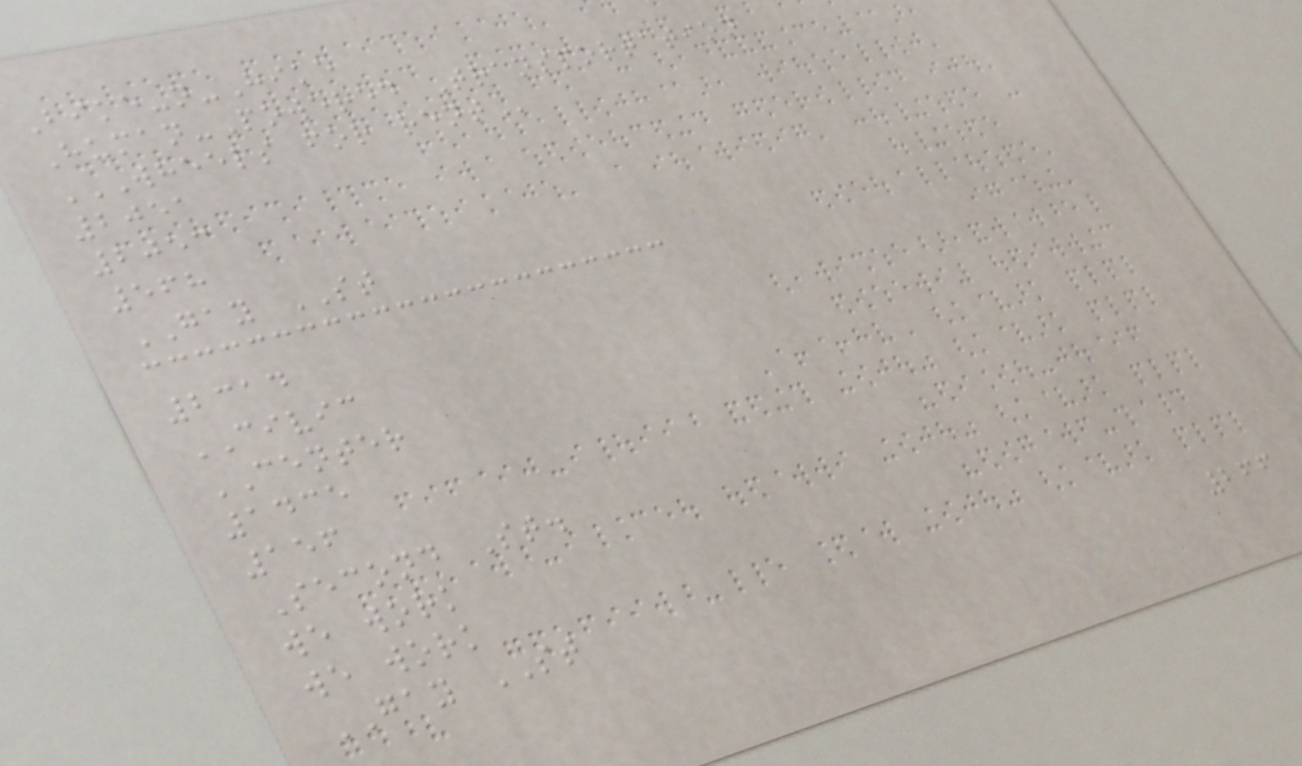Bike-n-Hike
Human-Powered Transportation
WHEELS FOR RENT
2051
2053
568
GAY ST
2314
CIVIC
CENTER
1435
156
Second St.
we work
we work
GAY ST
266
